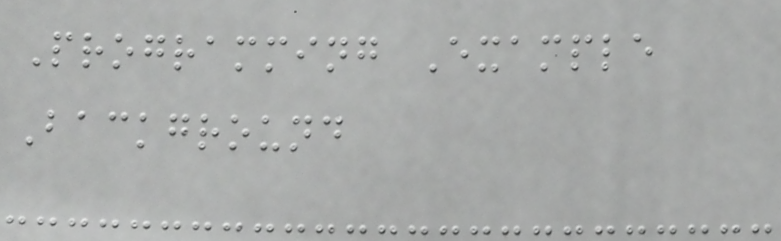Programming Example
Background
